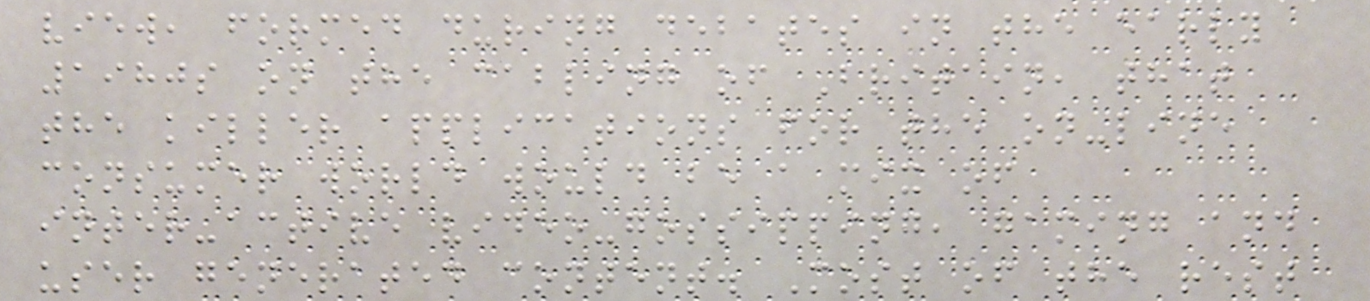view, formed during debates in the early
1980s on the cabling of Britain, that
the killer applications for the on-line
consumer world would be a mix of
inter-active video-gossipping, gaming and
user generated content. Most of the rest
